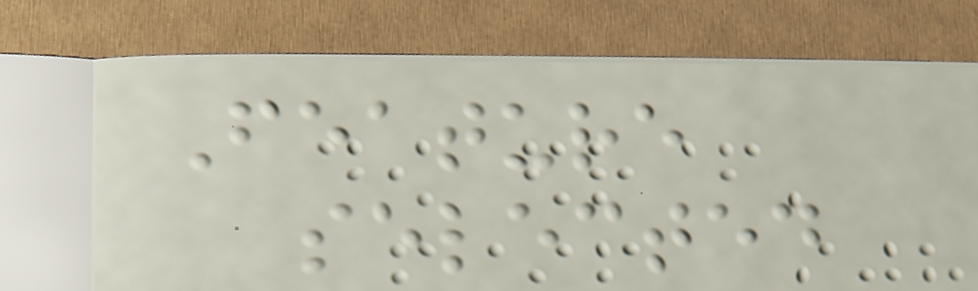Feature
selected
